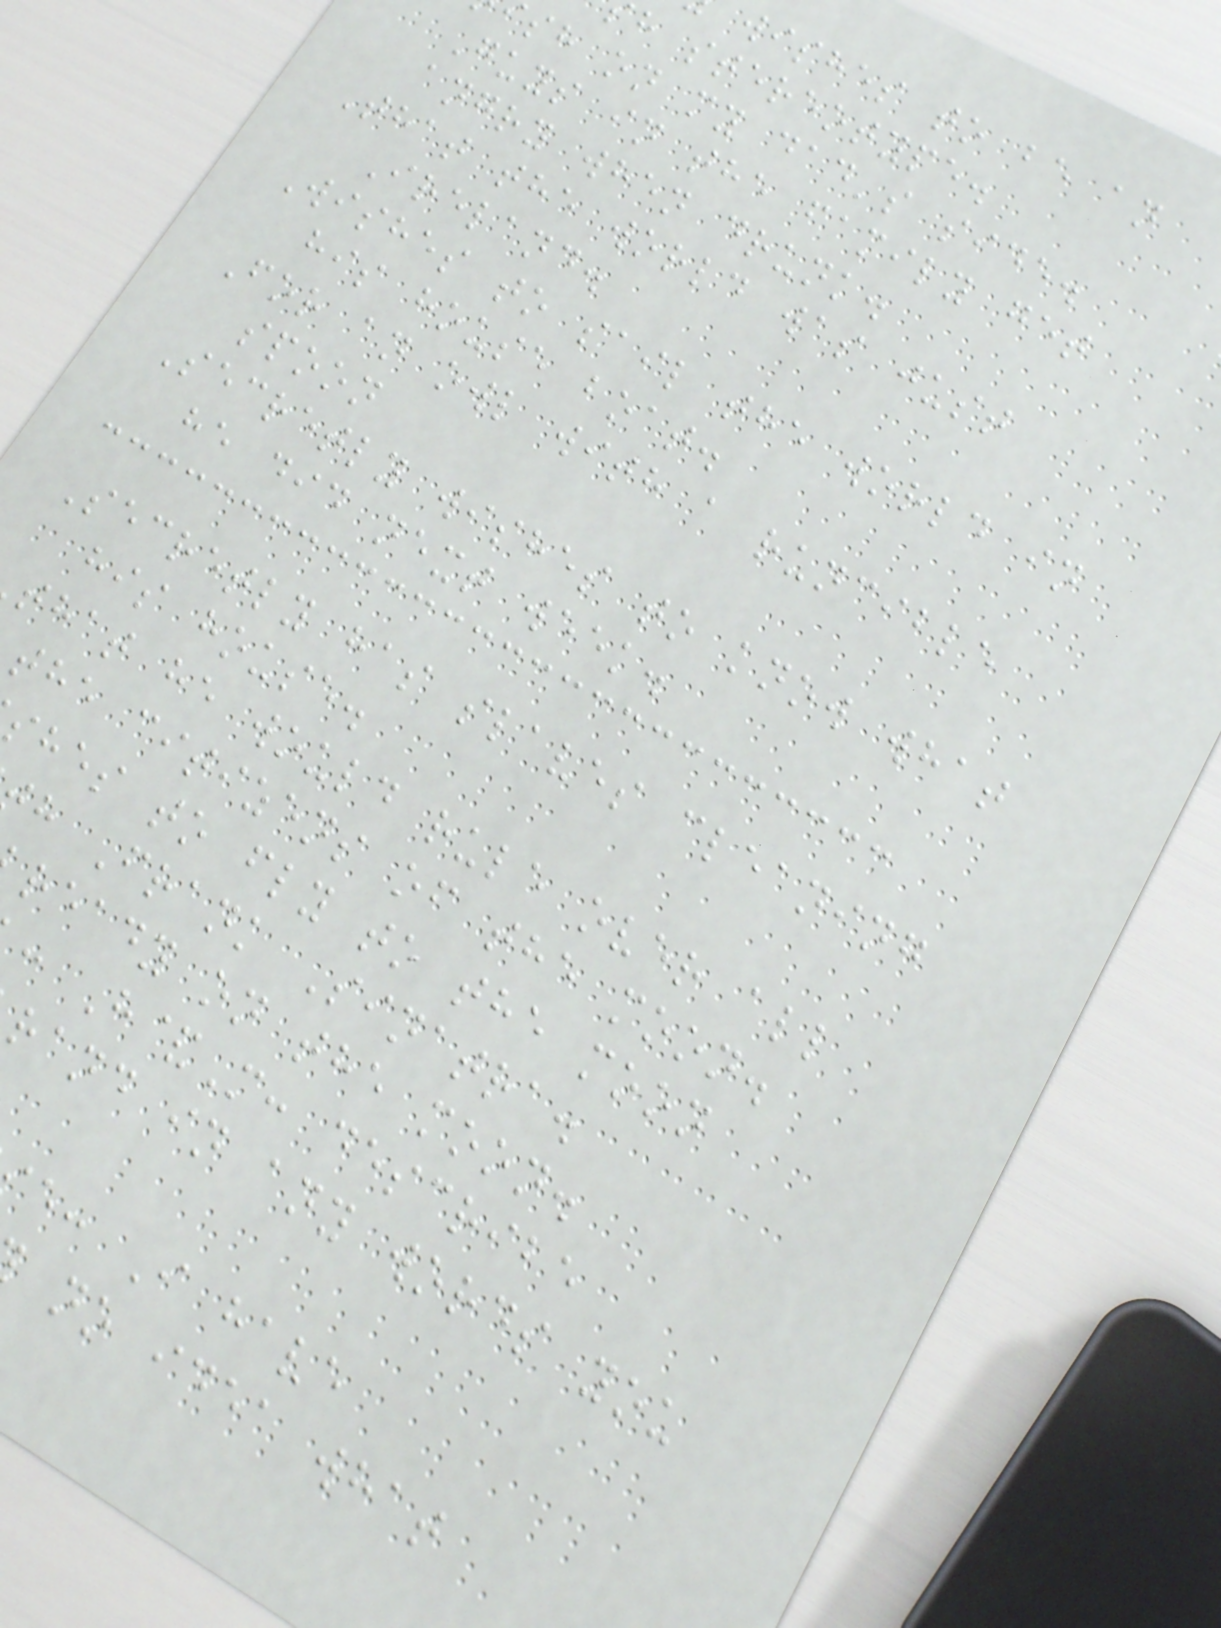wishes to be an
h stereotype.
sh on my dad's side.
Guys in the family get
angry when drunk.
That the world was just
Ireland.
Wishes to sail the world in
his house boat.
For an owl with a runcible
spoon
Secretly wishes to know what
he did next week.
Secretly has slaves cleaning
his house.
that he would rule over all
the citizens of the moon.
shes to fly to the moon
h Frank Sinatra.
ready on the moon.
: H&M: describe
rand in any words you
e: I have
no idea what
